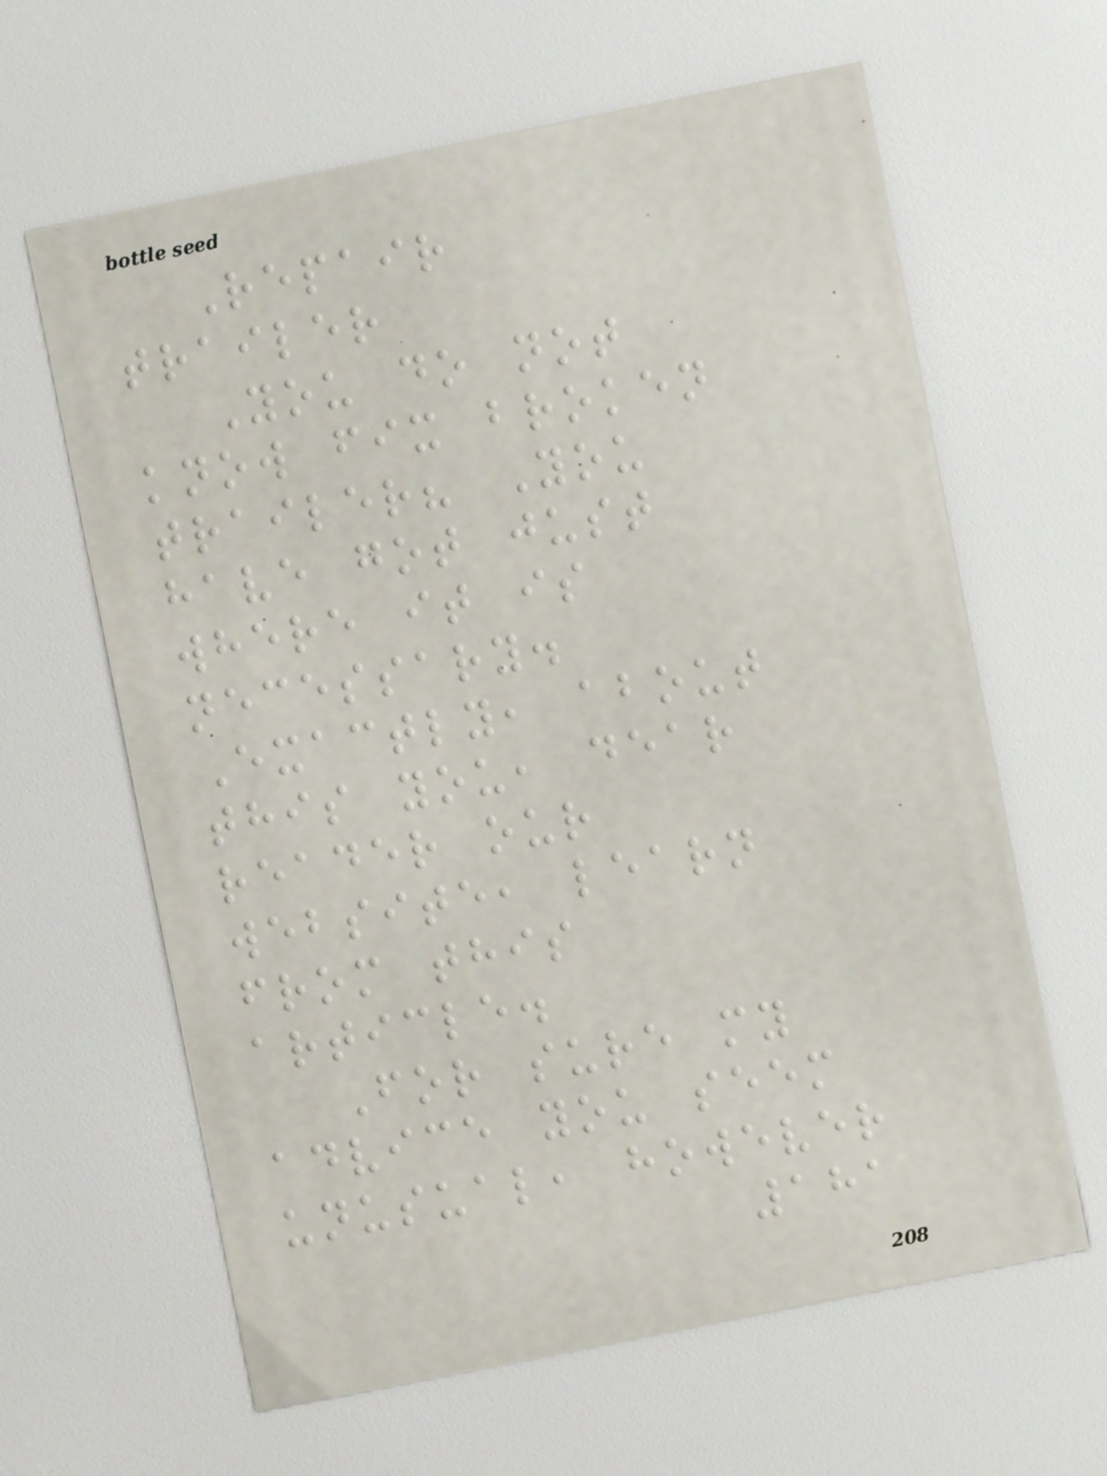Repair
trailer
You do not
know fix broken
trailer? You
have got just
where it is
necessary.
Exactly, about
this you, dear
reader our
website, learn
from this
article.
For sure my
advice you seem
unusual, however
181
